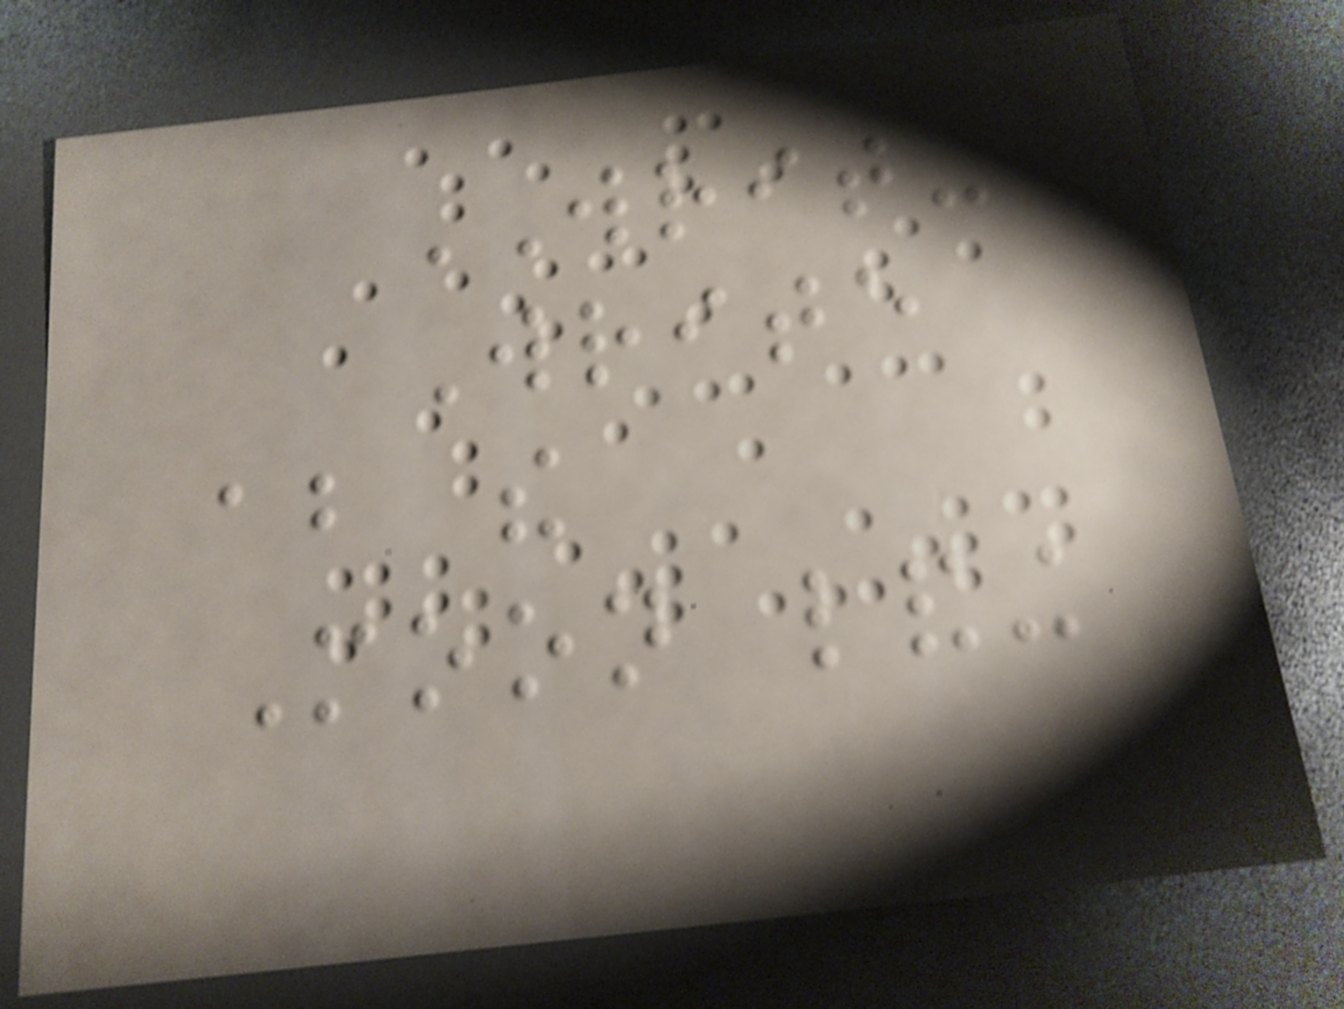WRITING
Write
about the
Moon landing
